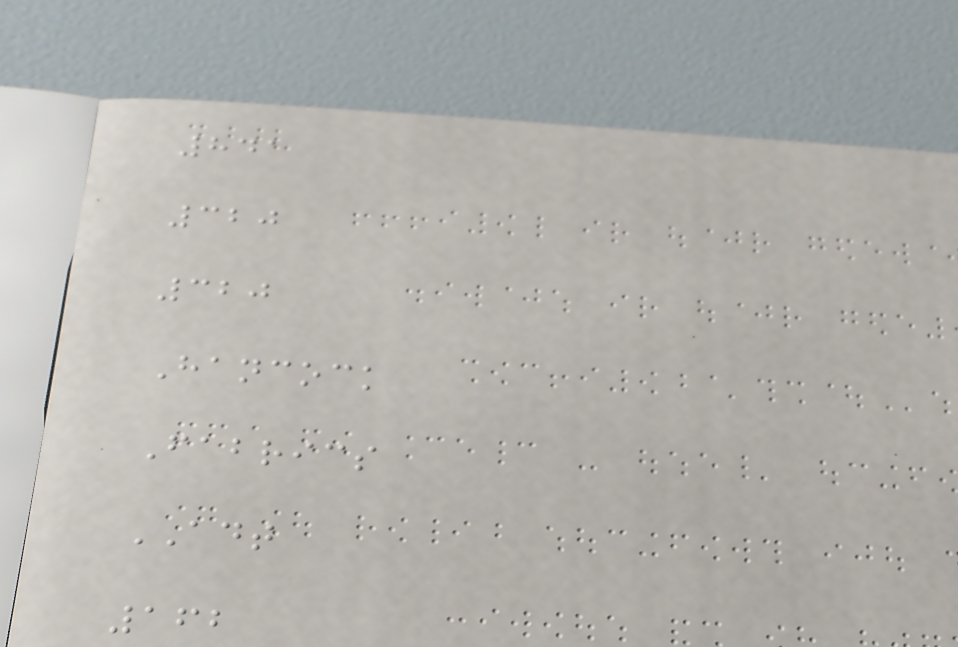841
320
320
Hancock
Fabrics
ADT
162
